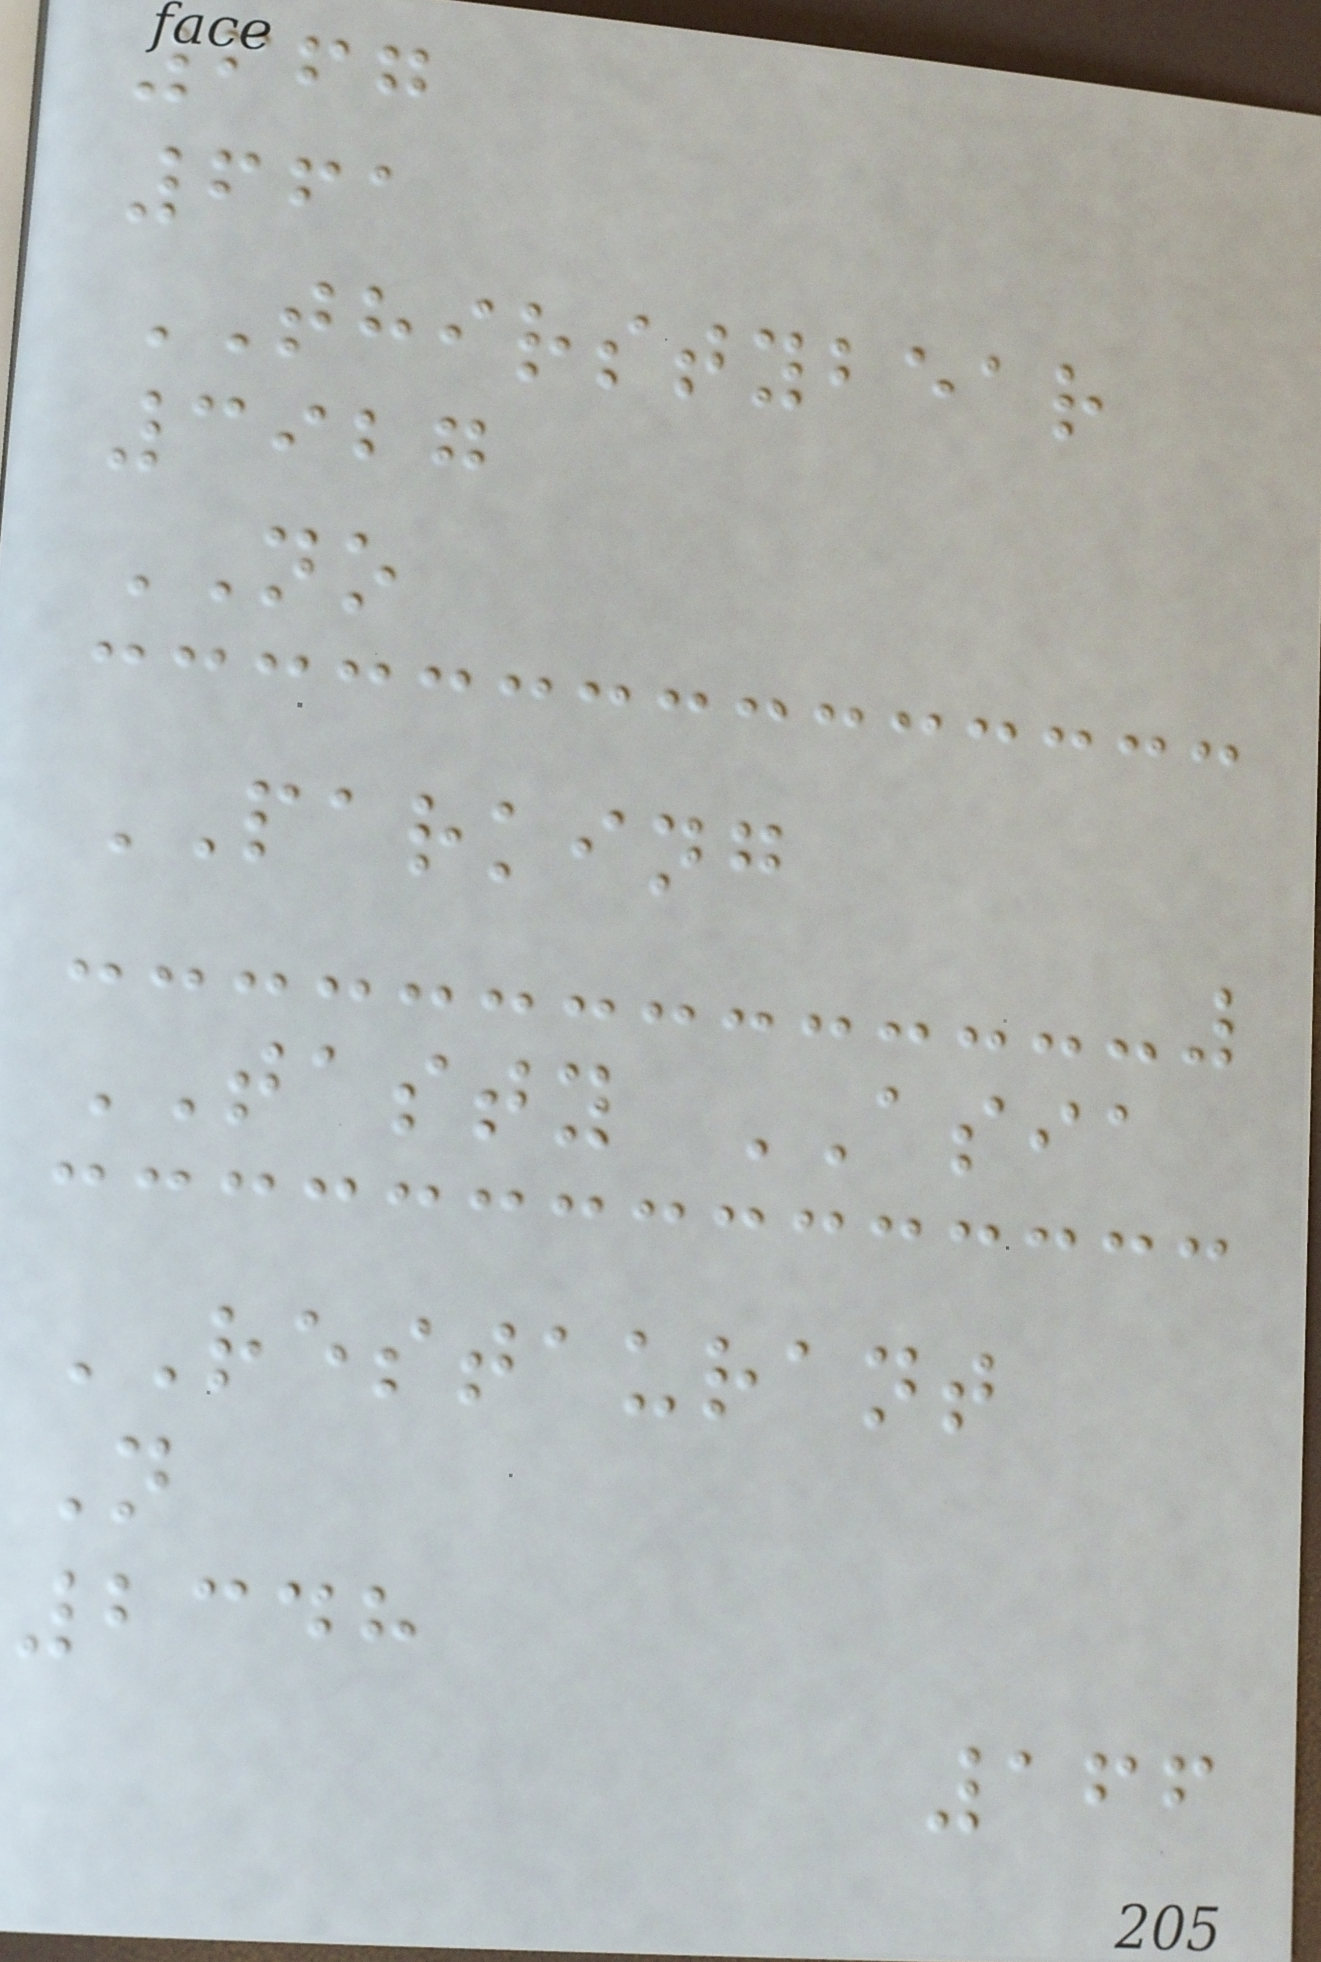667
661
THIRSTYBEAR
3927
NO
PARKING
TASTY ASIA
RESTAURANT
N
2348
166
